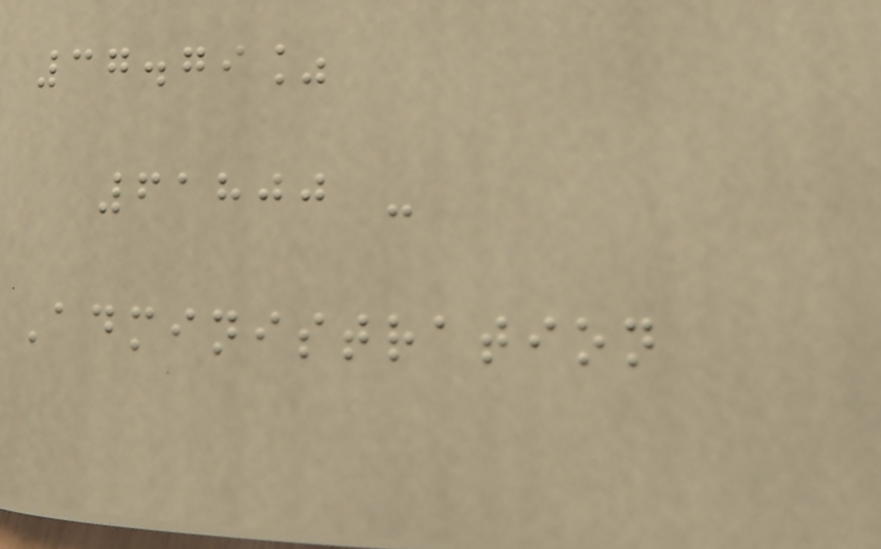37.79%
61800 -
Administration
